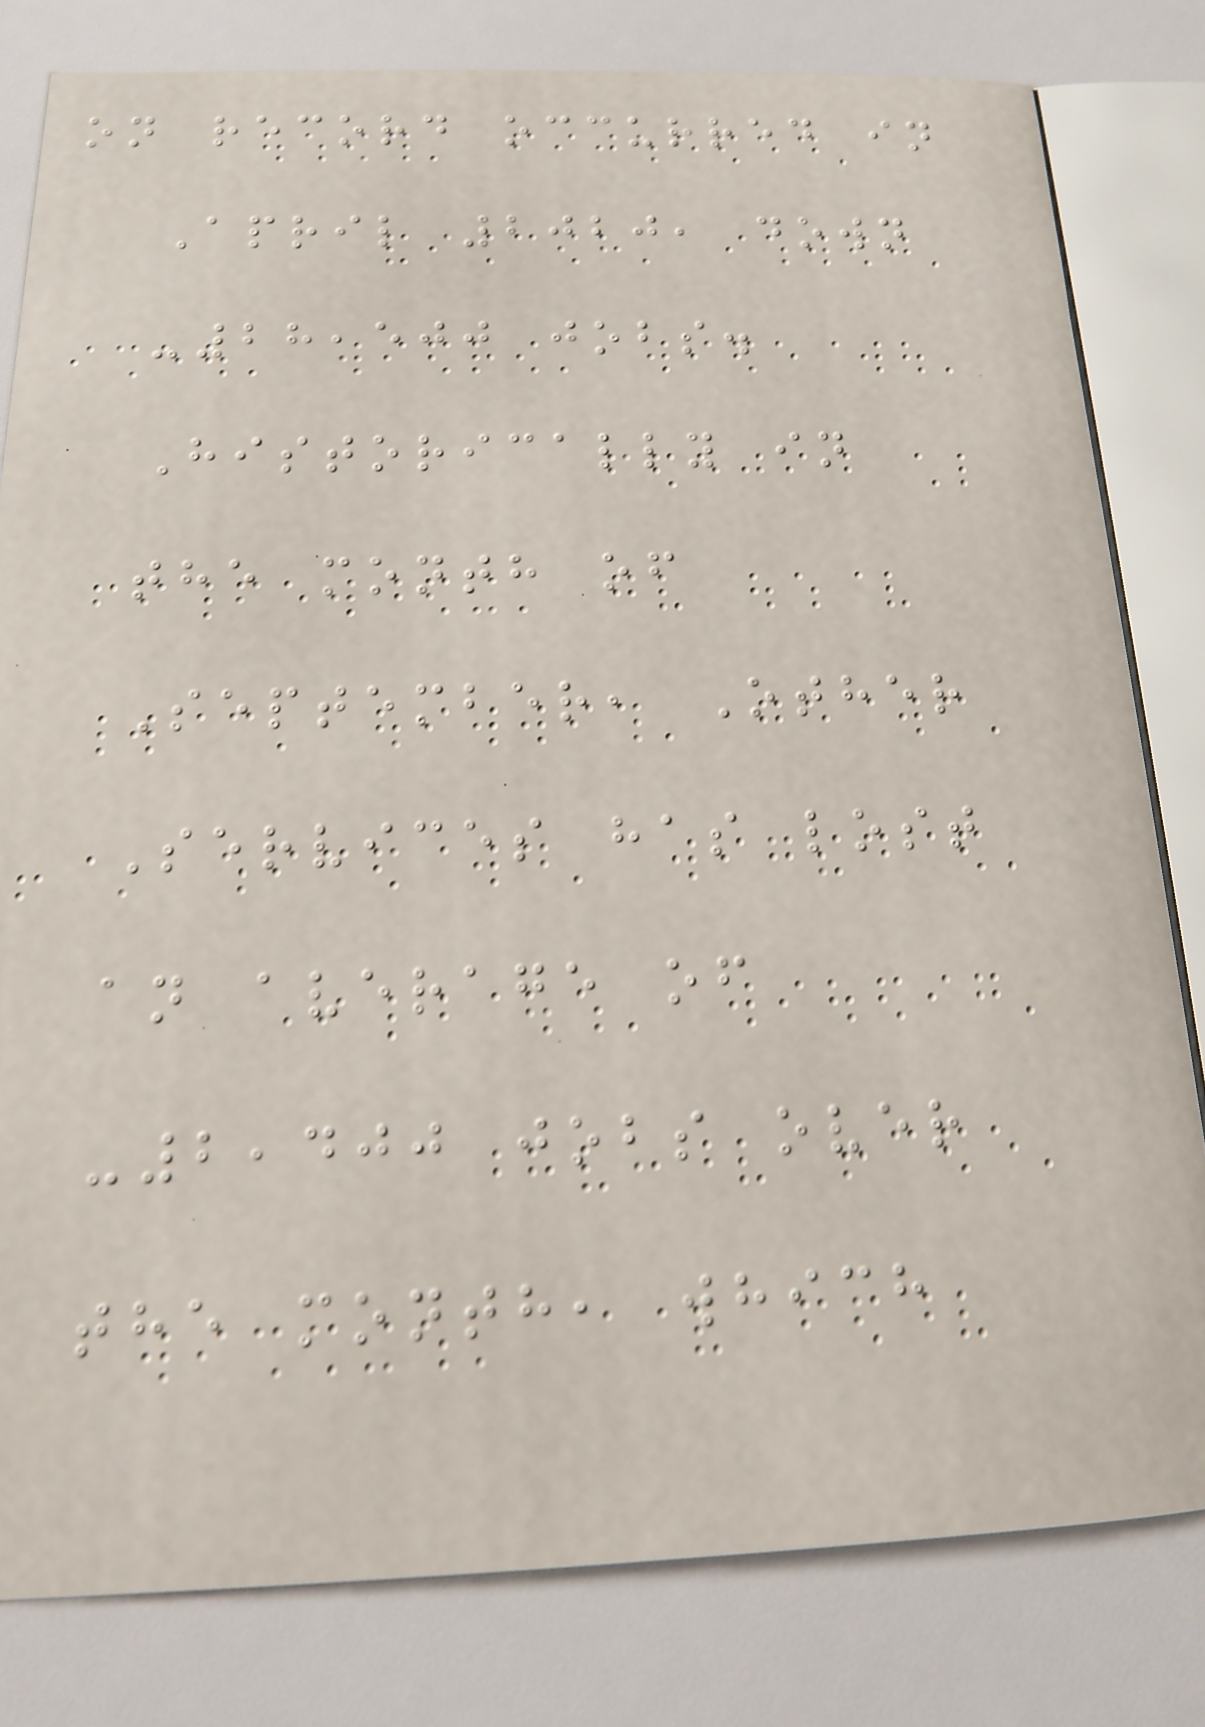on record occurred in
April 2020, down
-28,500 jobs.
Historically in
the month of
September, Other
Services has lost
an average of
-2,400 jobs over
the month, which
